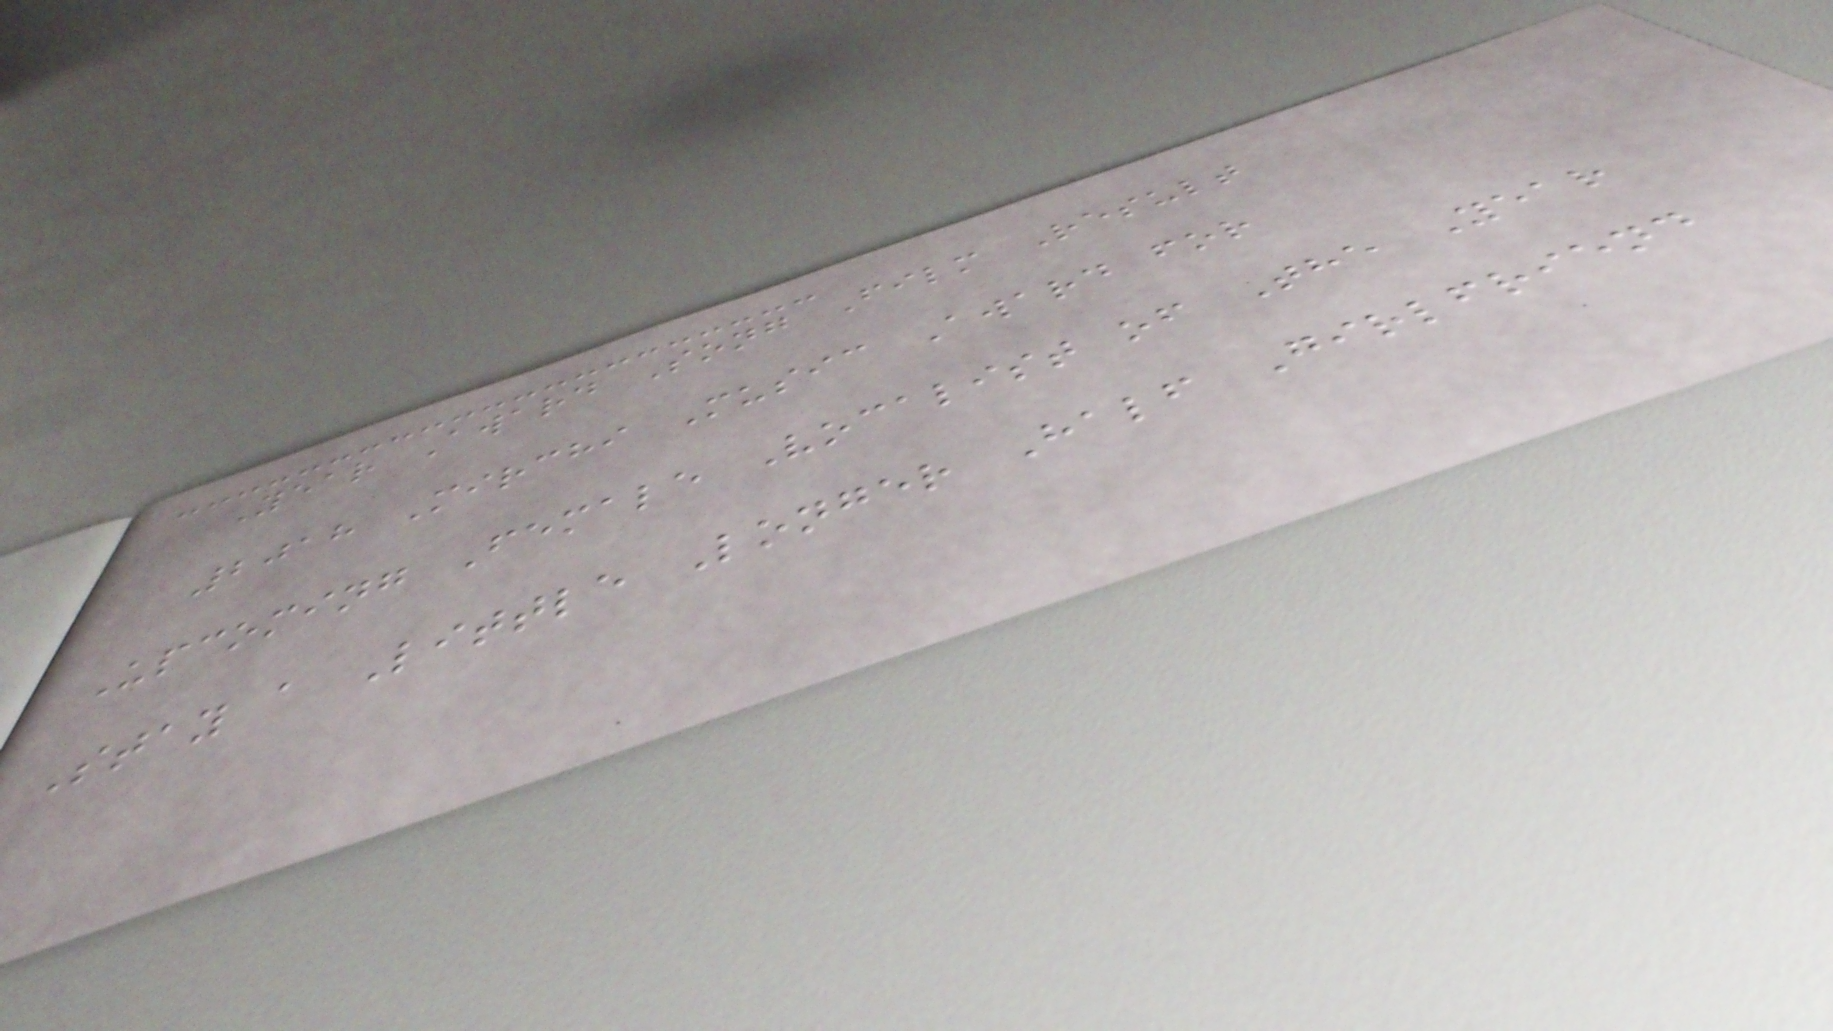Year Award Song Film Result
2018 Mirchi Music Award for
Upcoming Female Vocalist of The Year
Stay a Little Longer Half Girlfriend
